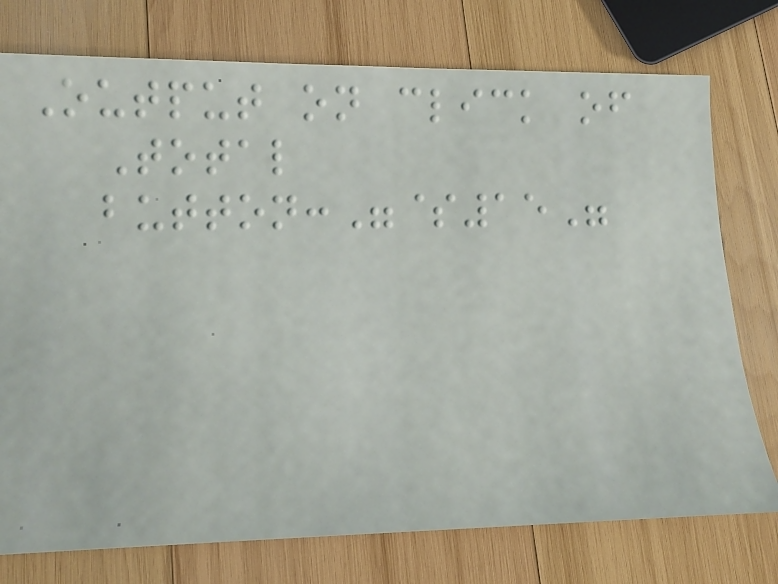Output on click of
Total
button:"$15"
